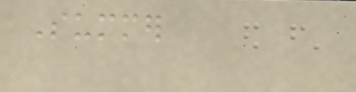Summer
